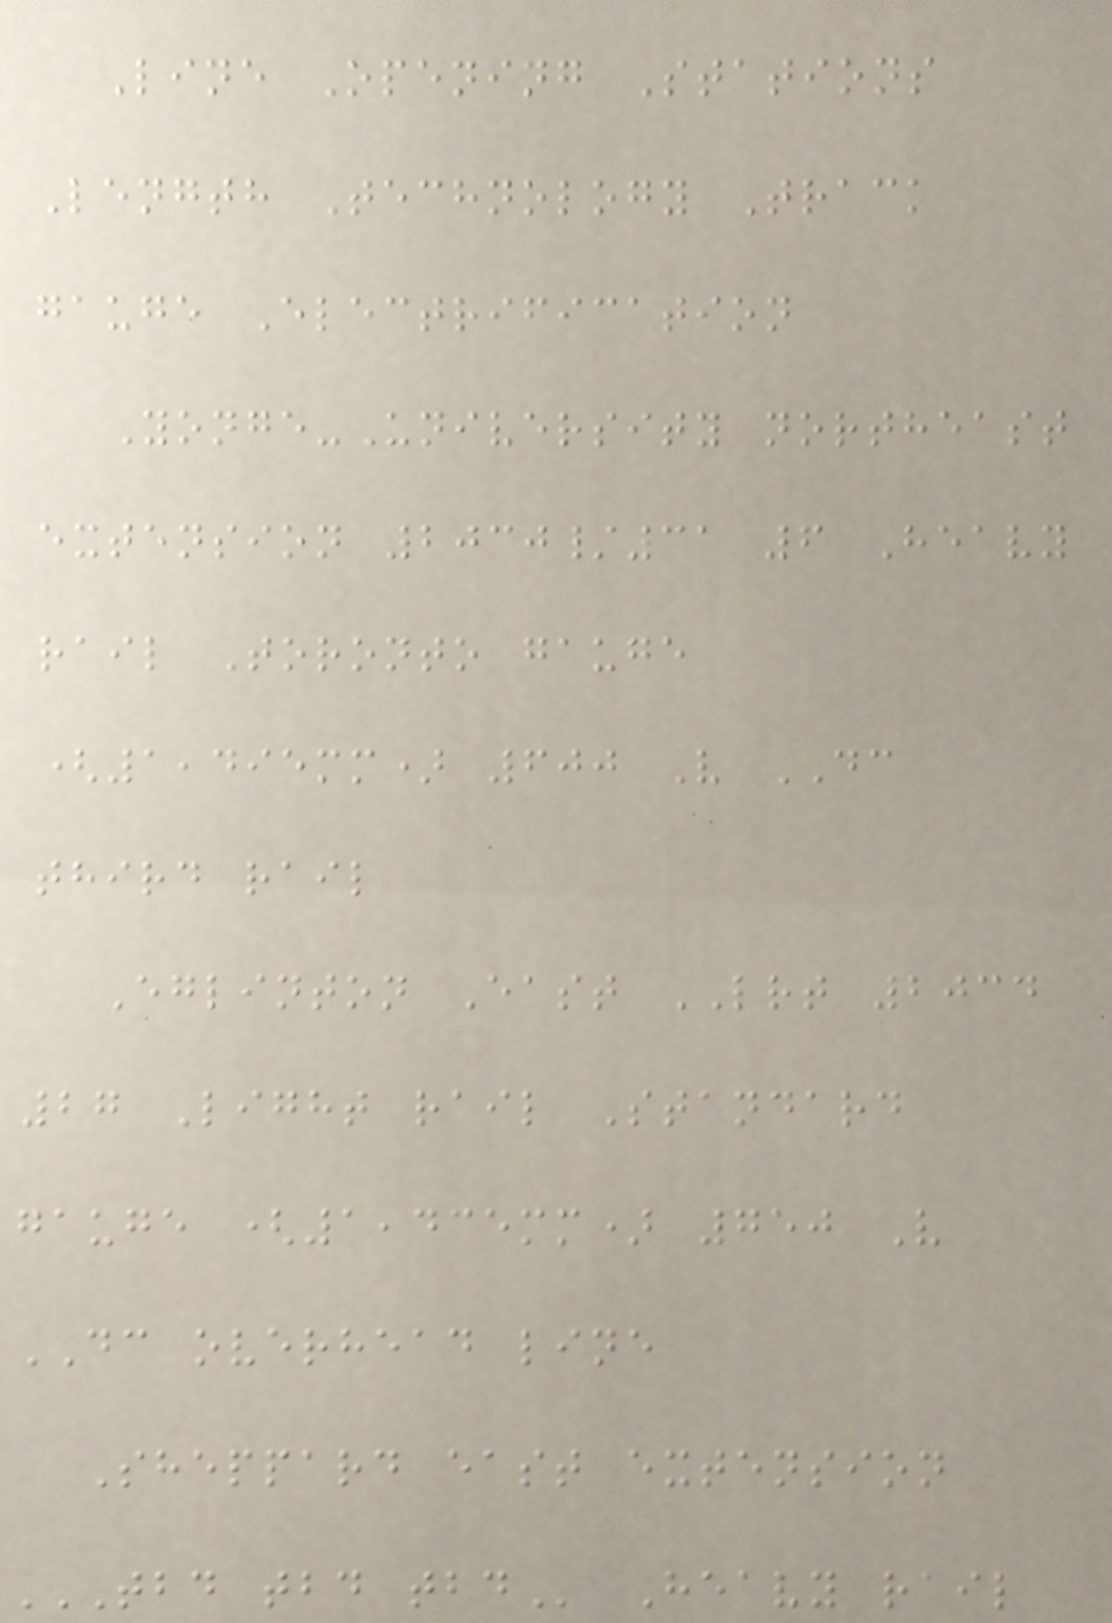Line Opening Stations
Length Technology Track
gauge Electrification
Yonge-University northeast
extension 2030/31 6 Heavy
rail Toronto gauge
(1,495mm) 600 V DC
third rail
Eglinton East LRT 2034
27 Light rail Standard
gauge (1,435mm) 750 V
DC overhead line
Sheppard east extension
TBD TBD TBD Heavy rail
